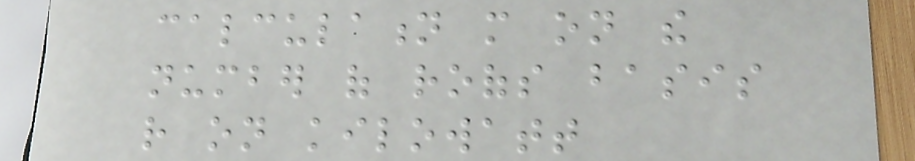calculation more on the
number of roofs basis
rather on kilowatt
